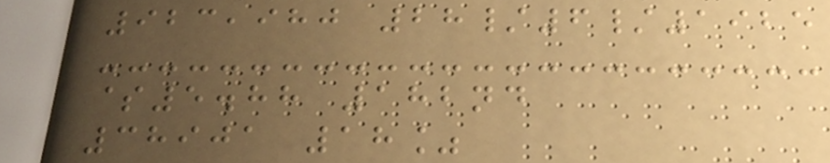923,980 28/6/1925
$5.88 182nd
38901 18%
